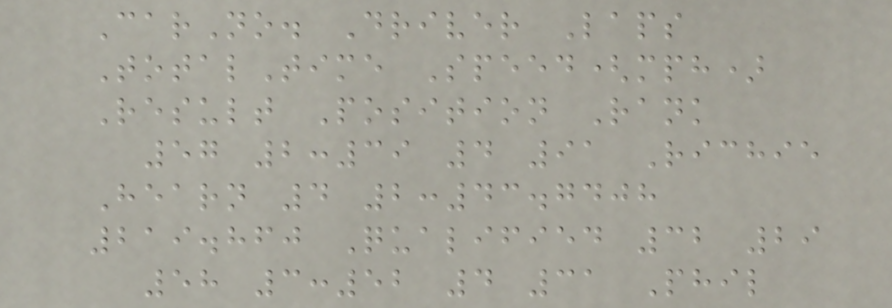CarNo. Driver Laps
TotalTime Speed(mph)
Result Position Rank
57 2:39 4 91 Richie
Hearn 4 2:43.7408
219.860 Qualified 32 29
58 3:52 4 31 Phil
